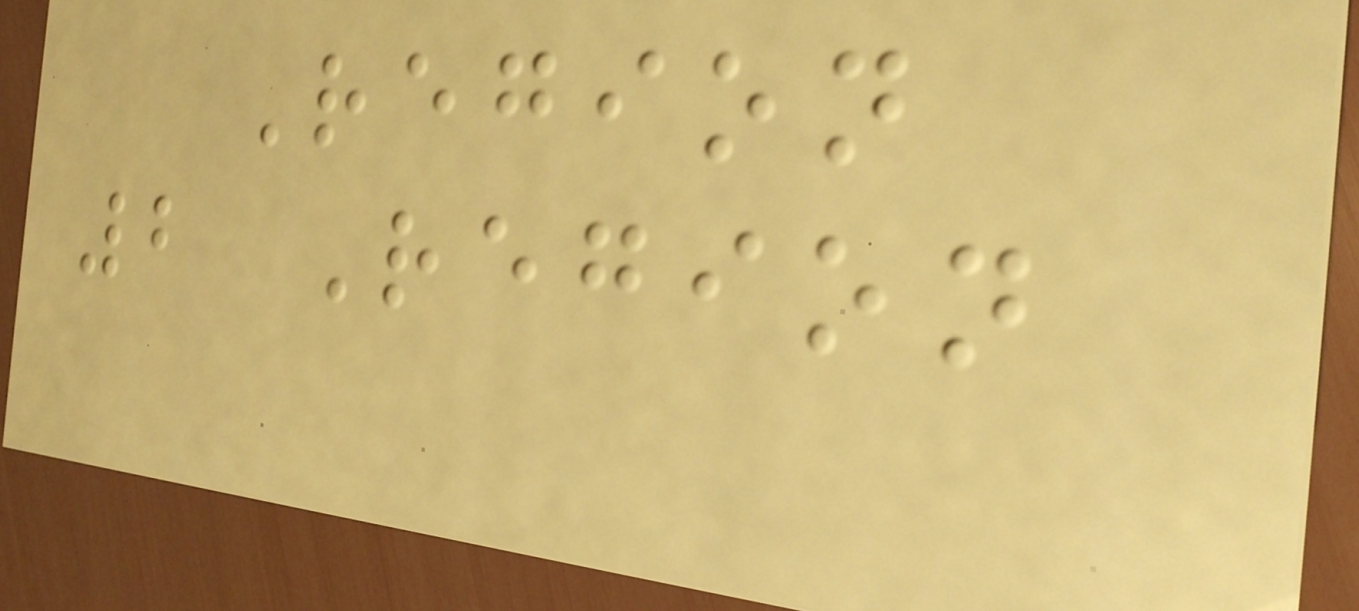Region
2 Region
